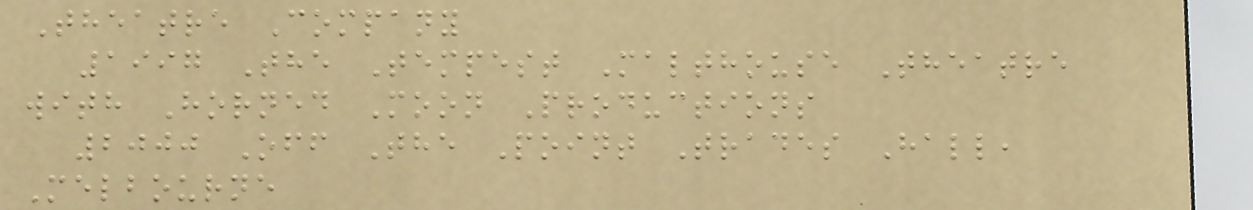Theatre Company
1997 The Tempest Malthouse Theatre
with Horned Moon Productions
2000 Off The Point Trades Hall,
Melbourne
